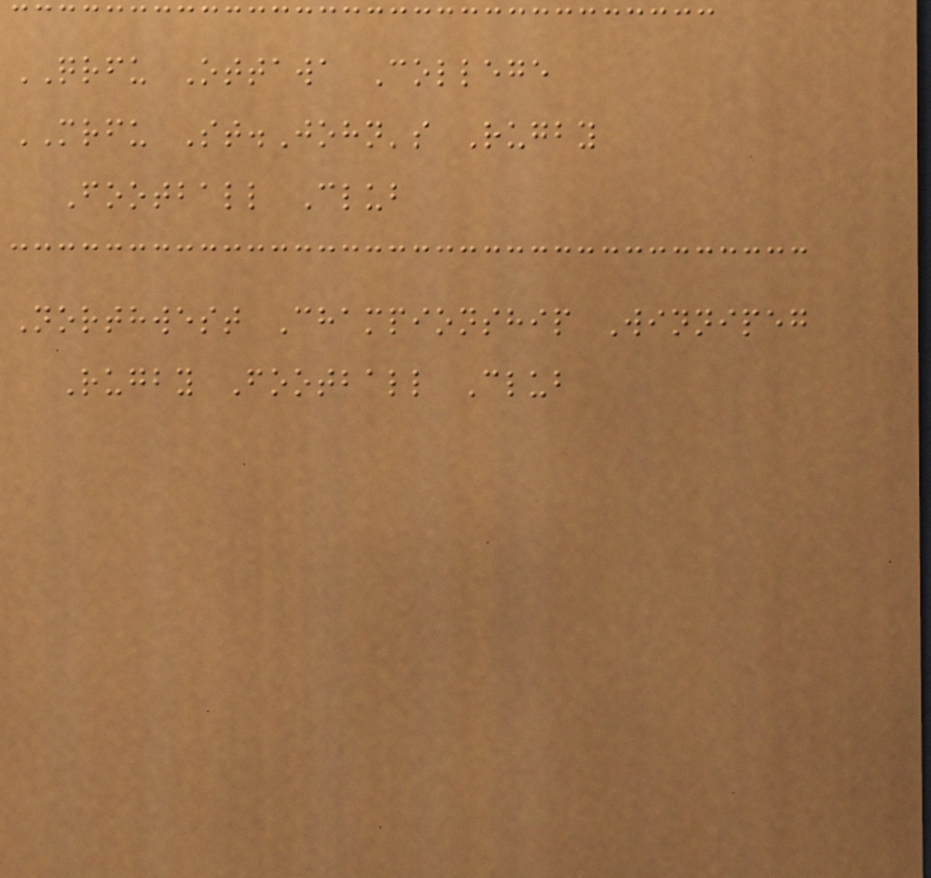QRFU Ottawa College
MRFU St.John's Rugby
Football Club
Northwest Championship Winnipeg
Rugby Football Club
